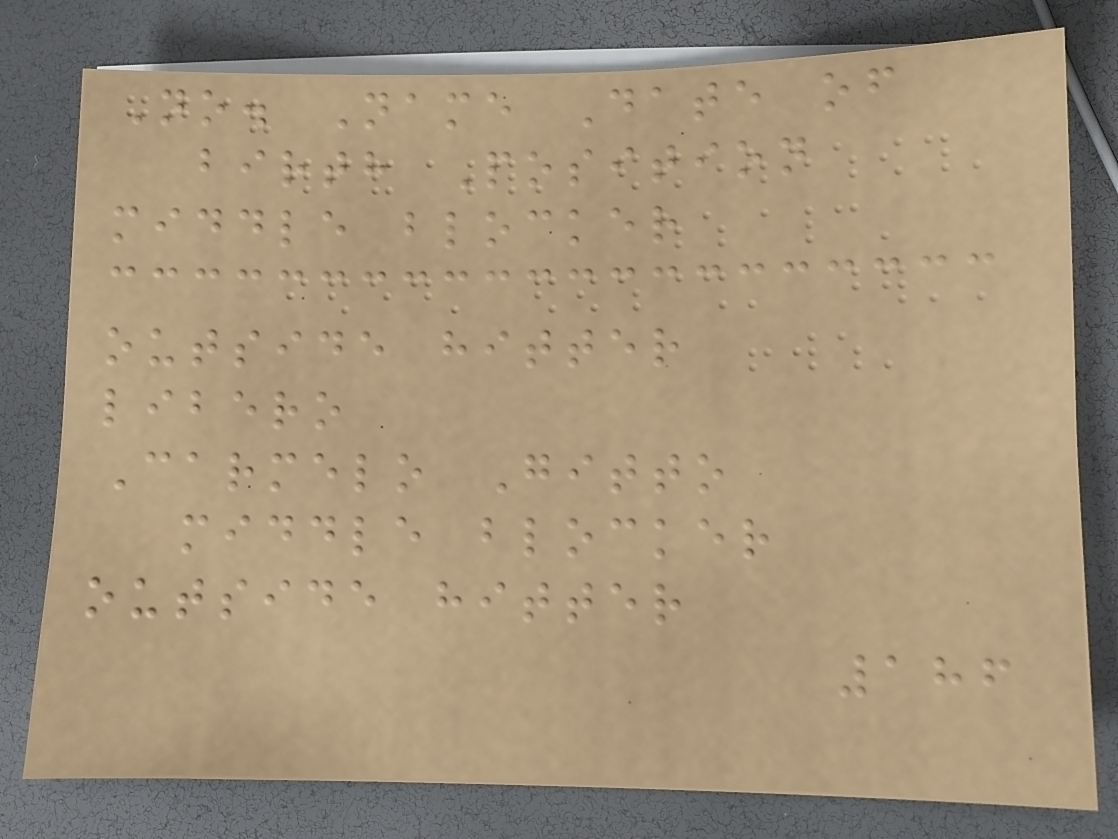No. Name Date of
birth Position
middle blocker
outside hitter
libero
Carmelo Gitto
middle blocker
outside hitter
186
